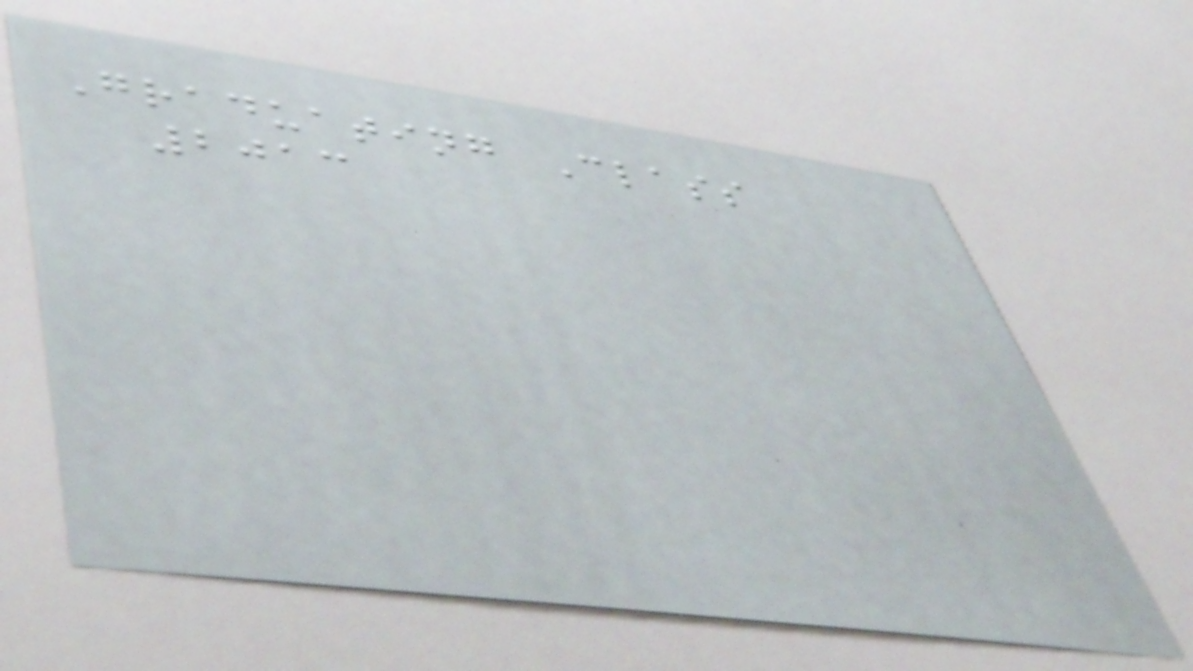Graduating Class
2013
